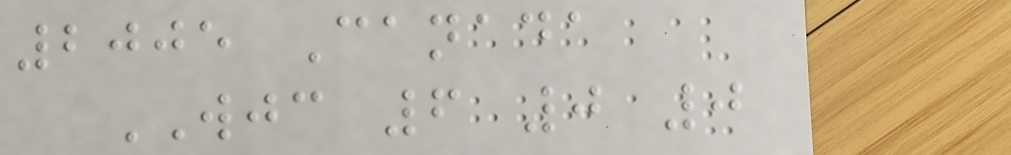2005 Canada
WJC 6 0 0
